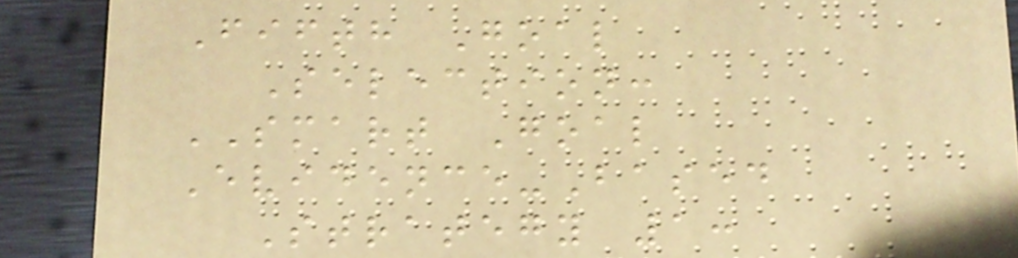Fifth Goal
Selection:
SMART Goal
Evidence-Based
Strategy 1:
